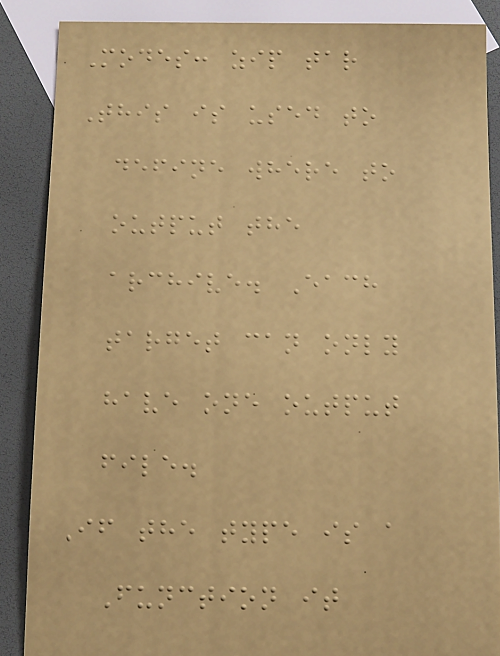Modes: zip tar
This is used to
define where to
output the
archive. Each
target can only
have one output
file.
If the type is a
Function it
